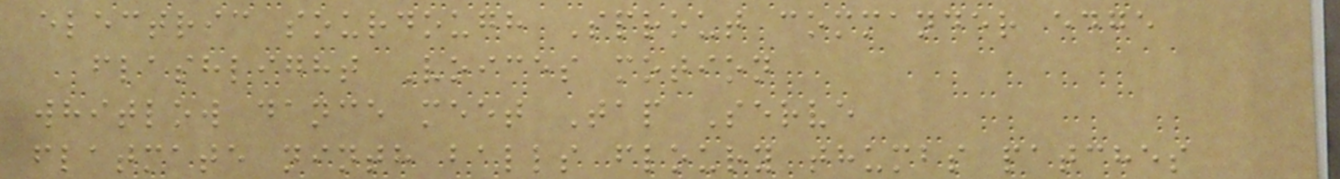electric sourdough Sprout commander edge
flashlight Voices motion
whitlow dance meet Tap Serve
flatmate ninth balls floury thumbs patches
